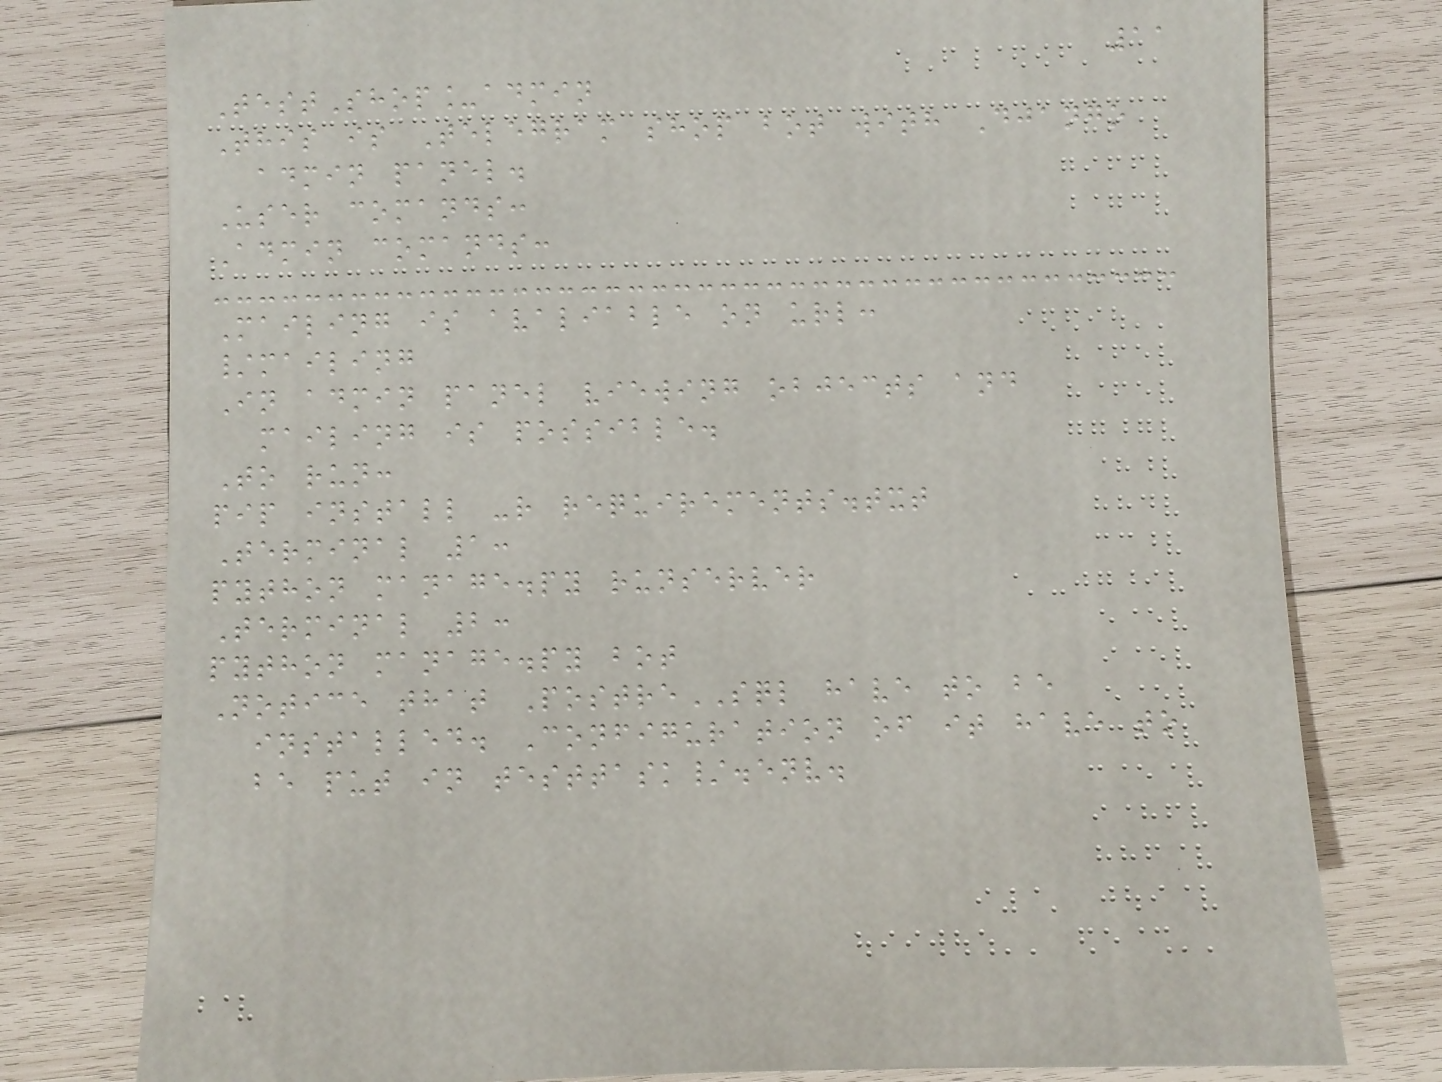11
TestShop_admin
This is Telegram shop bot with Django
admin panel.
User comands:
Admin comands:
Mailing is avaliable on url:
/mailing
In admin panel viewing objects and
mailing is possible.
To run:
pip install -r requirements.txt
Terminal 1:
python manage.py runserver
Terminal 2:
python manage.py bot
Notice that PostreSQL have to be
installed. Configuration of it have to
be put in testtask/.env.
